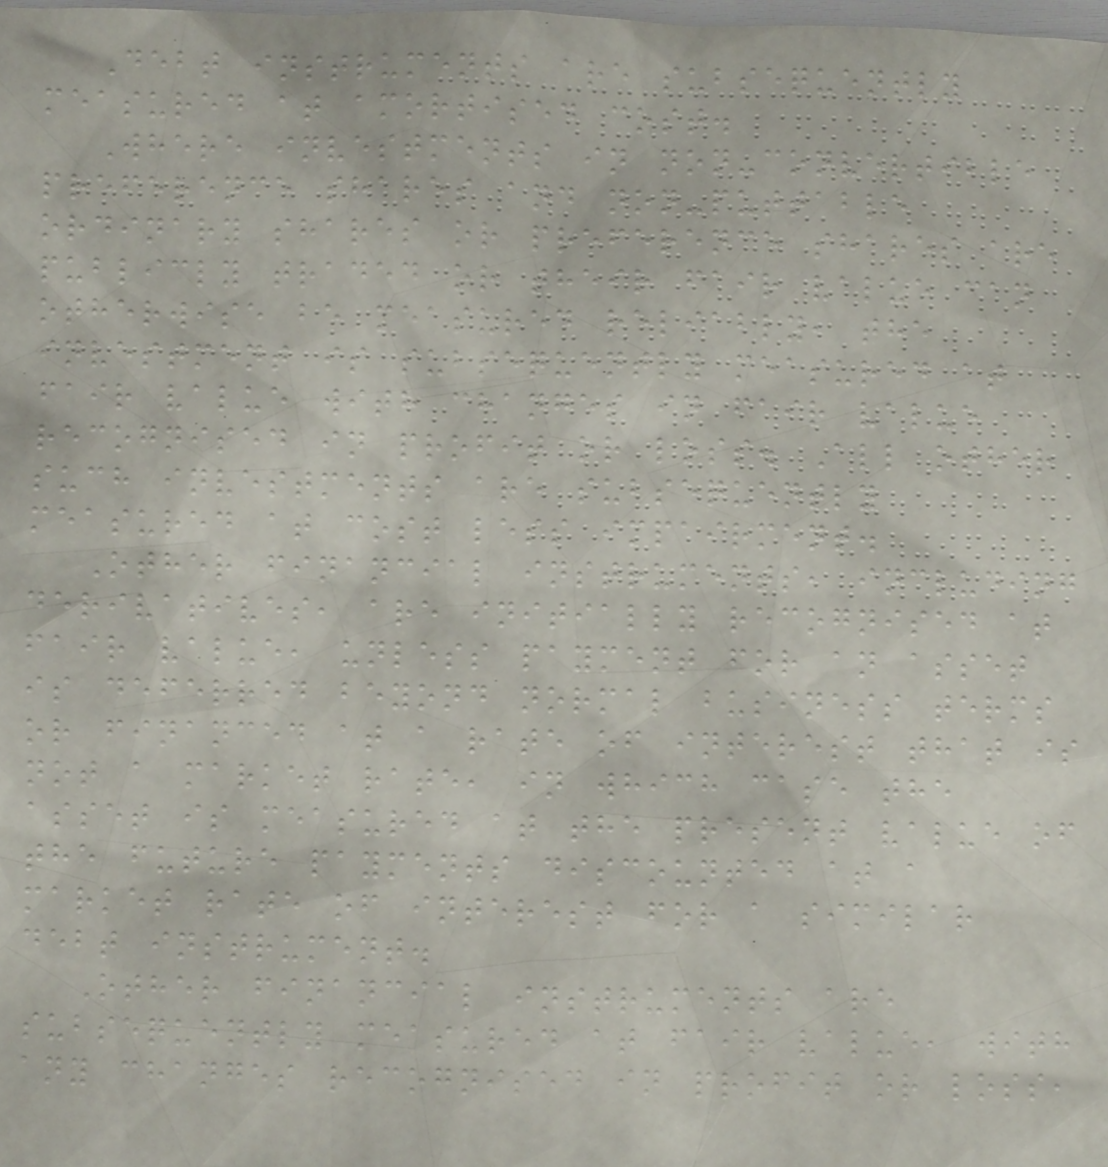Debt instruments are subsequently
measured at amortised cost.
Where investments in non-convertible
preference shares and non-puttable
ordinary shares or preference shares are
publicly traded or their fair value can
otherwise be measured reliably, the
investment is subsequently measured at
fair value with changes in fair value
recognised in profit or loss. All other
such investments are subsequently
measured at cost less impairment.
Other financial instruments, including
derivatives, are initially recognised at
fair value, unless payment for an asset
is deferred beyond normal business terms
or financed at a rate of interest that is
not a market rate, in which case the
asset is measured at the present value of
the future payments discounted at a
market rate of interest for a similar
debt instrument.
Other financial instruments are
subsequently measured at fair value, with
any changes recognised in profit or loss,
